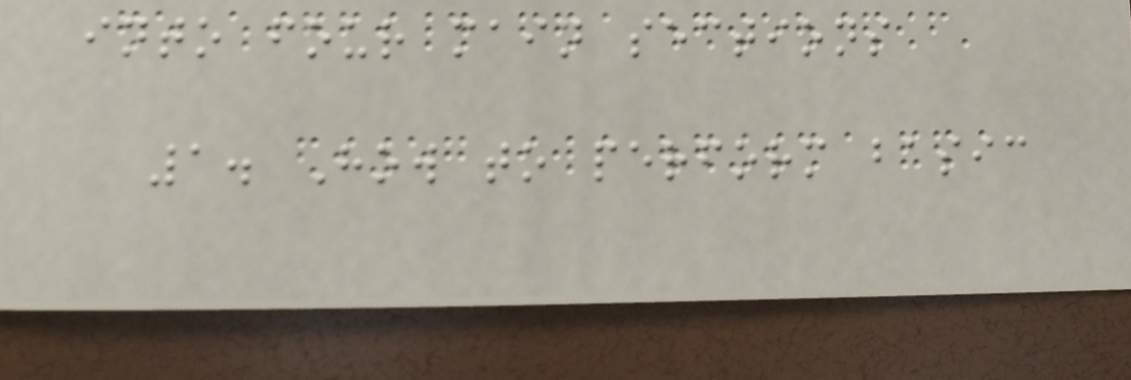into four main sections
1. How to perform basic
